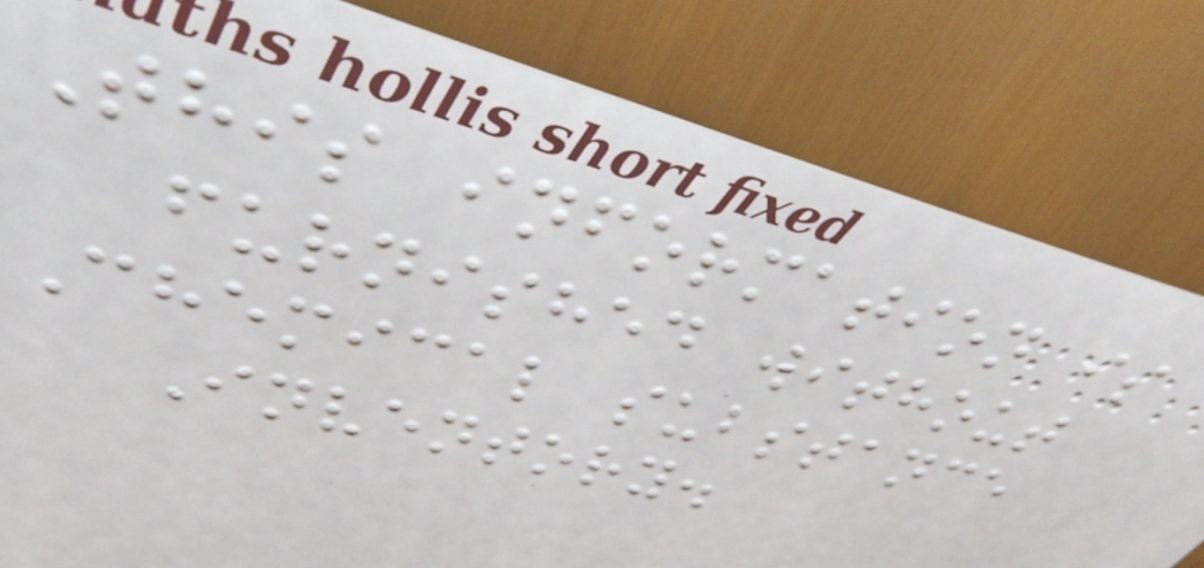This information is
furnished without
Chemical substance
Inventory.
